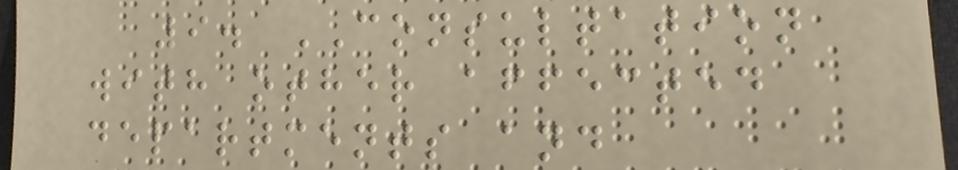9. CONSULTATION
with other affected
departments and
